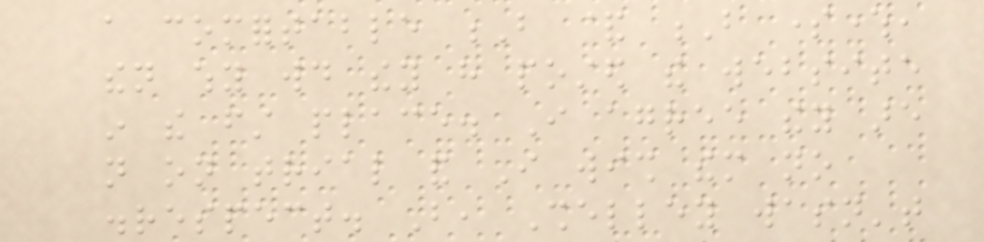a comfortable B & B somewhere,
then why would they have posted the website
in the first place. I agree they are
not on trial and I wish them no
disrespect. But, Shelley wasn't
